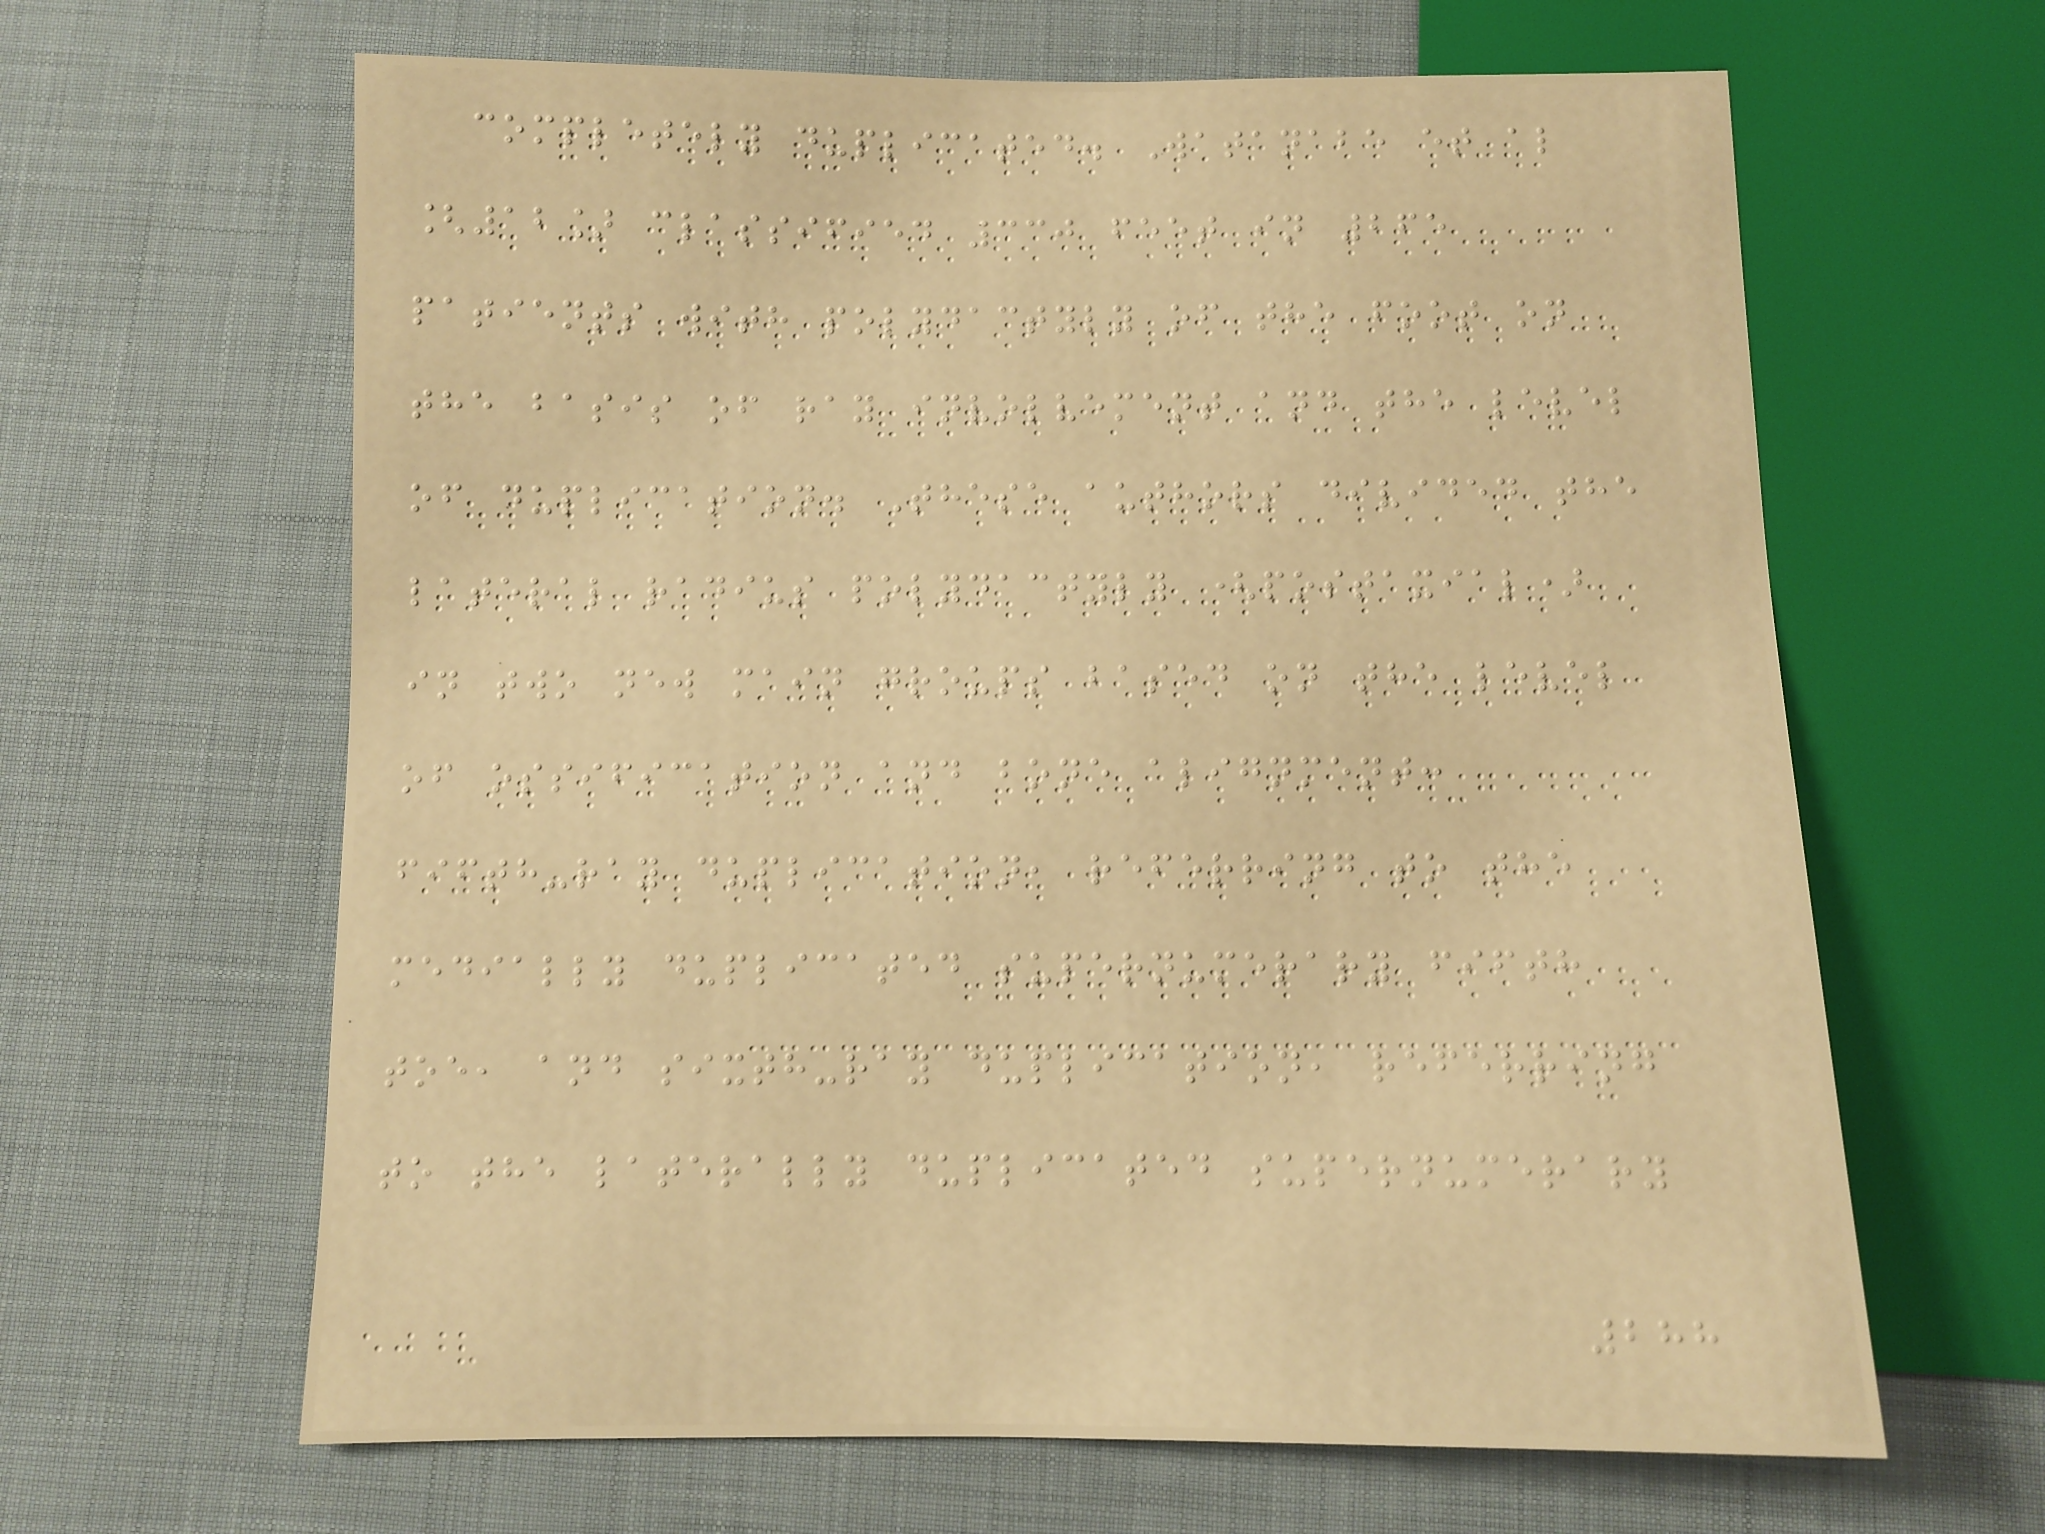completely duplicated. Watanabe et al
[12] classified 330 feet in 265
patients with polydactyly of the foot on
the basis of ray involvement and the level
of duplication. These authors divided the
lateral radius polydactyly (postaxial)
in two new main groups based on the level
of ossification and bone alignment:
fifth-ray duplication, referring to the
medially duplicated supernumerary fifth
toe, and sixth-ray duplication, referring
to the laterally duplicated supernumerary
288
